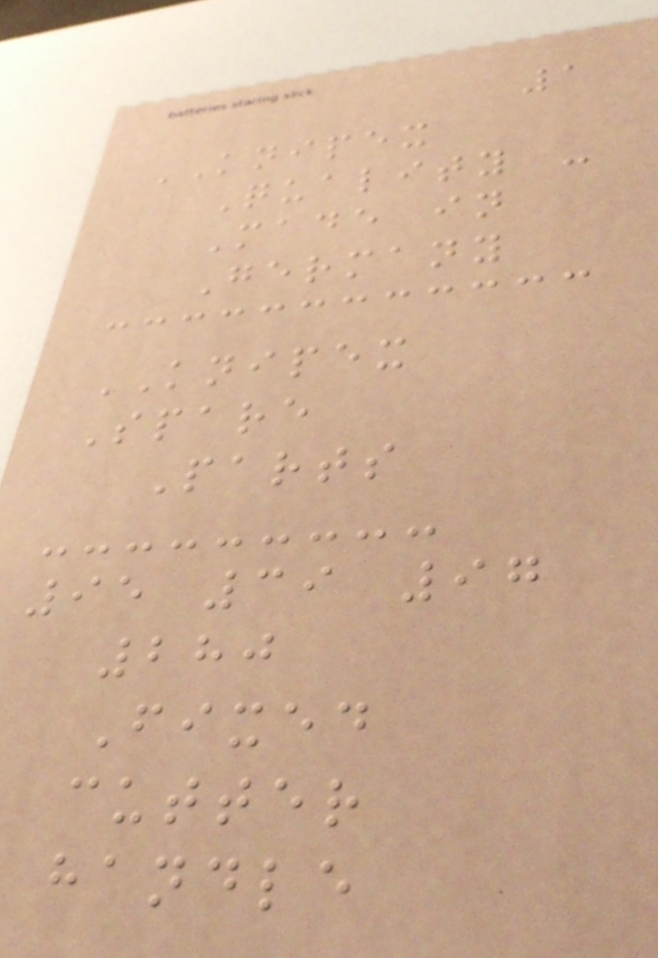1
KNIPEX
Quality -
Made in
Germany
KNIPEX
Spare
Parts
95 39 97
280
Fixed
cutter
handle
